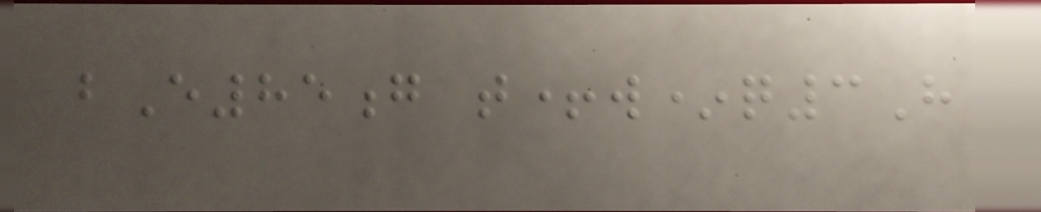bE85g t+w*q3H
